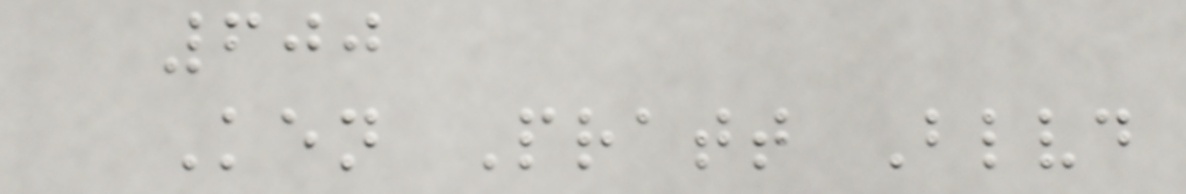600
Ken Pratt Blvd
